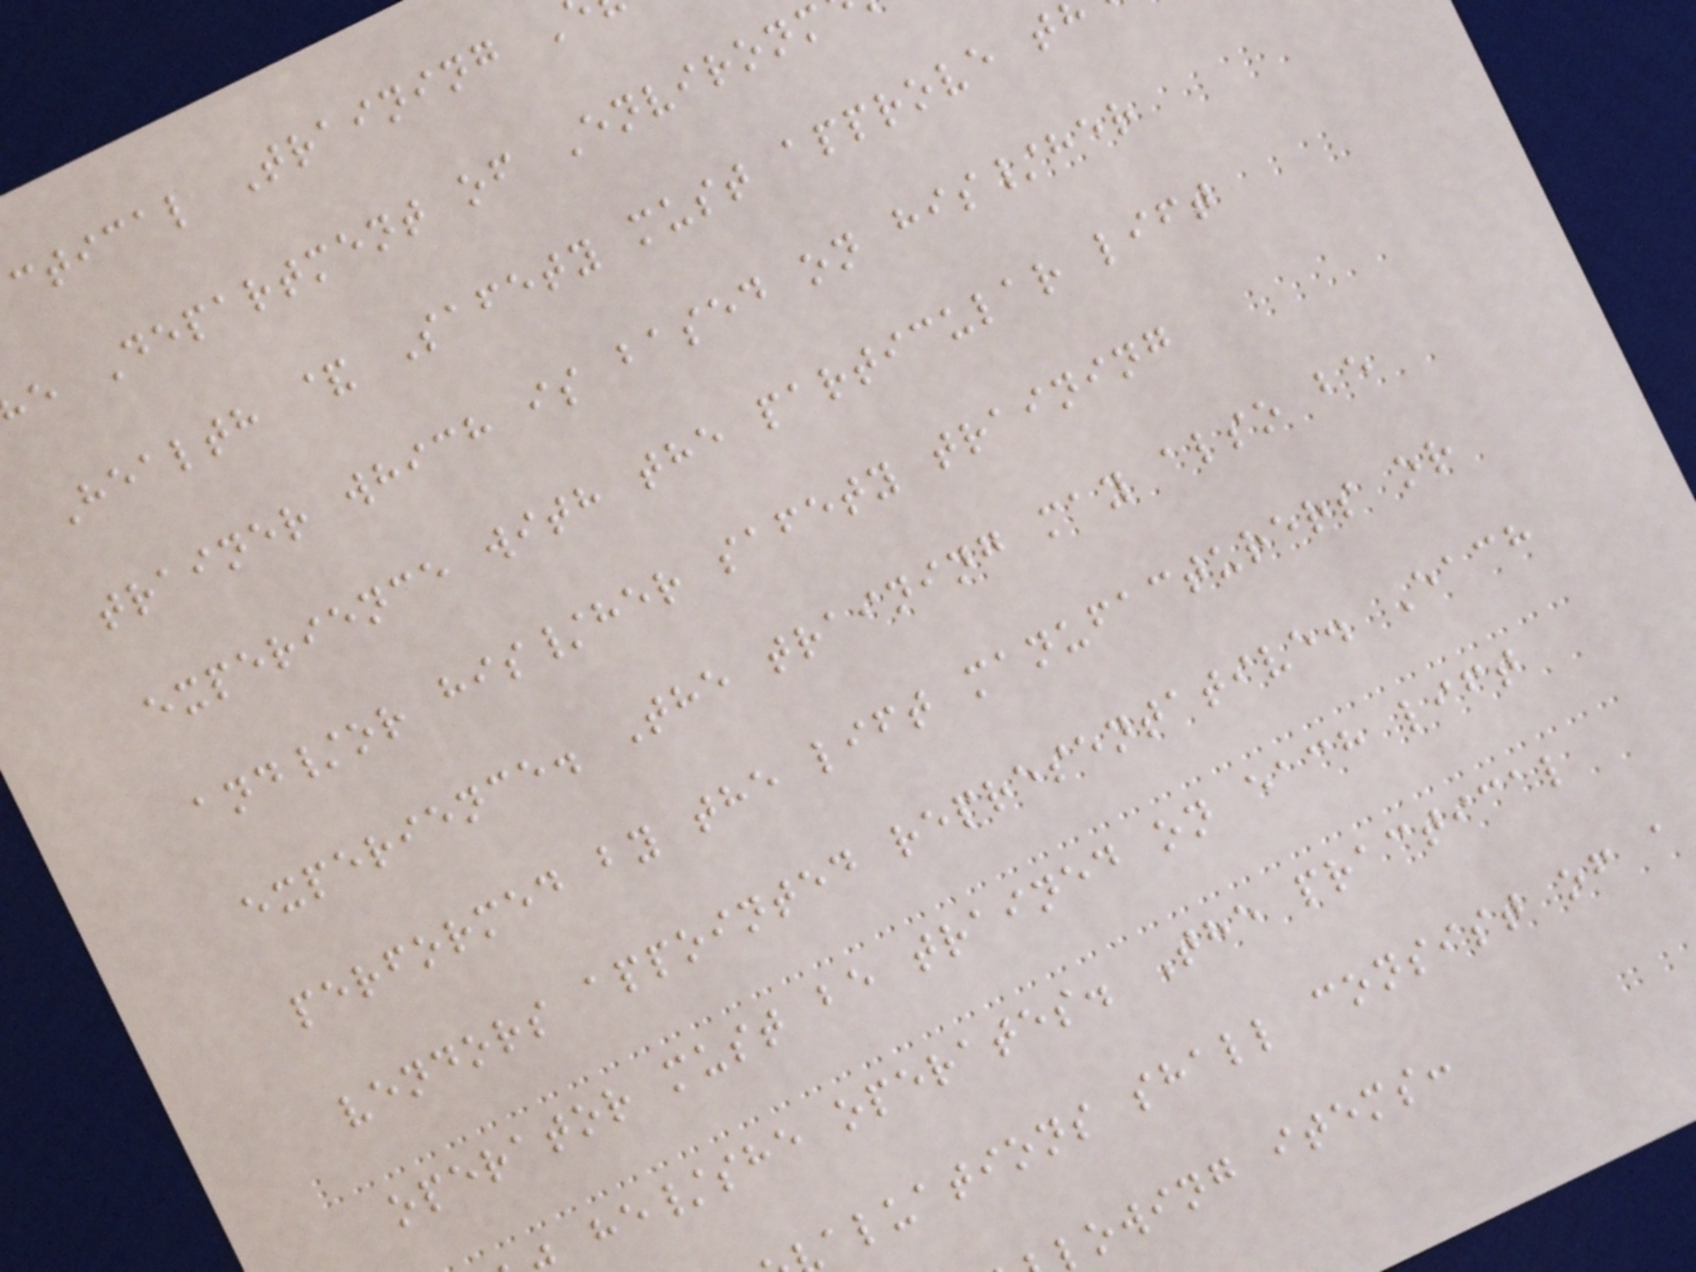ctical Training
e Department of Environm
Health & Safety must approve t
trainer which is based on his/her
experience with the particular lift
and/or his/her safety training
experience. The training may also be
performed by the lift manufacturers or
vendors appointed representative. Each
operator must be trained on each lift
he/she operates. The practical
aluations shall consist of a
lowing items:
